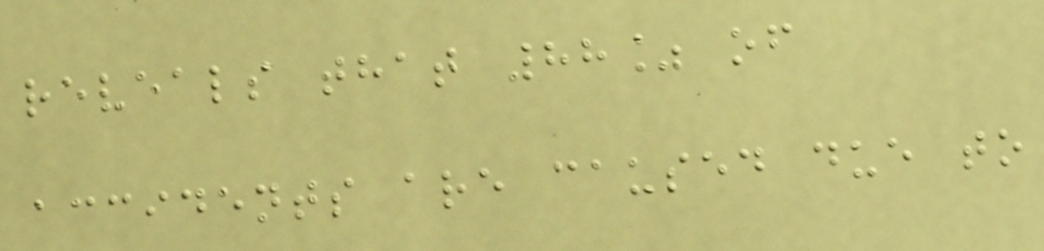reveals that 88% of
accidents are caused due to
